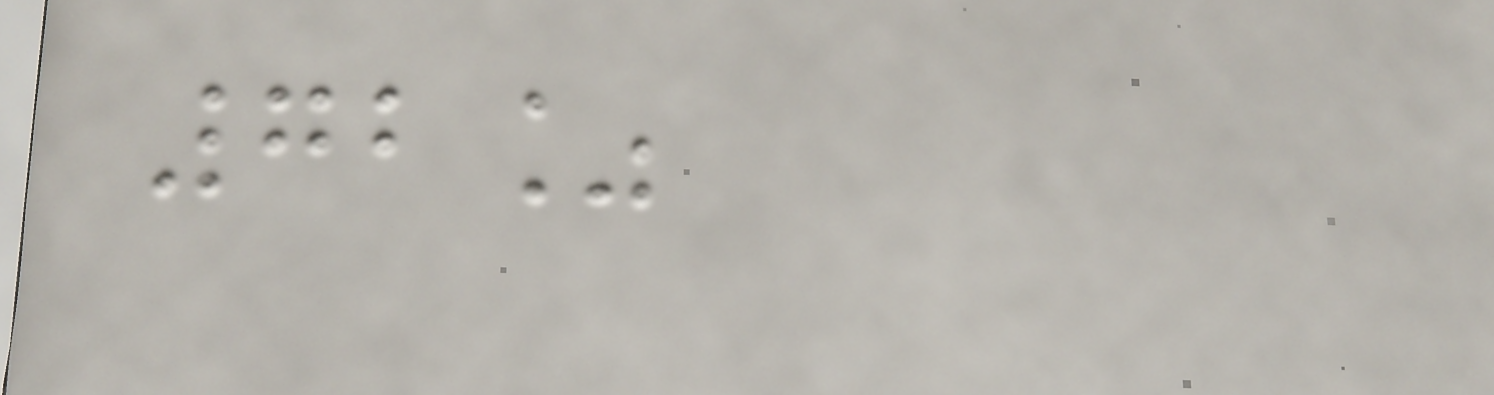72%
